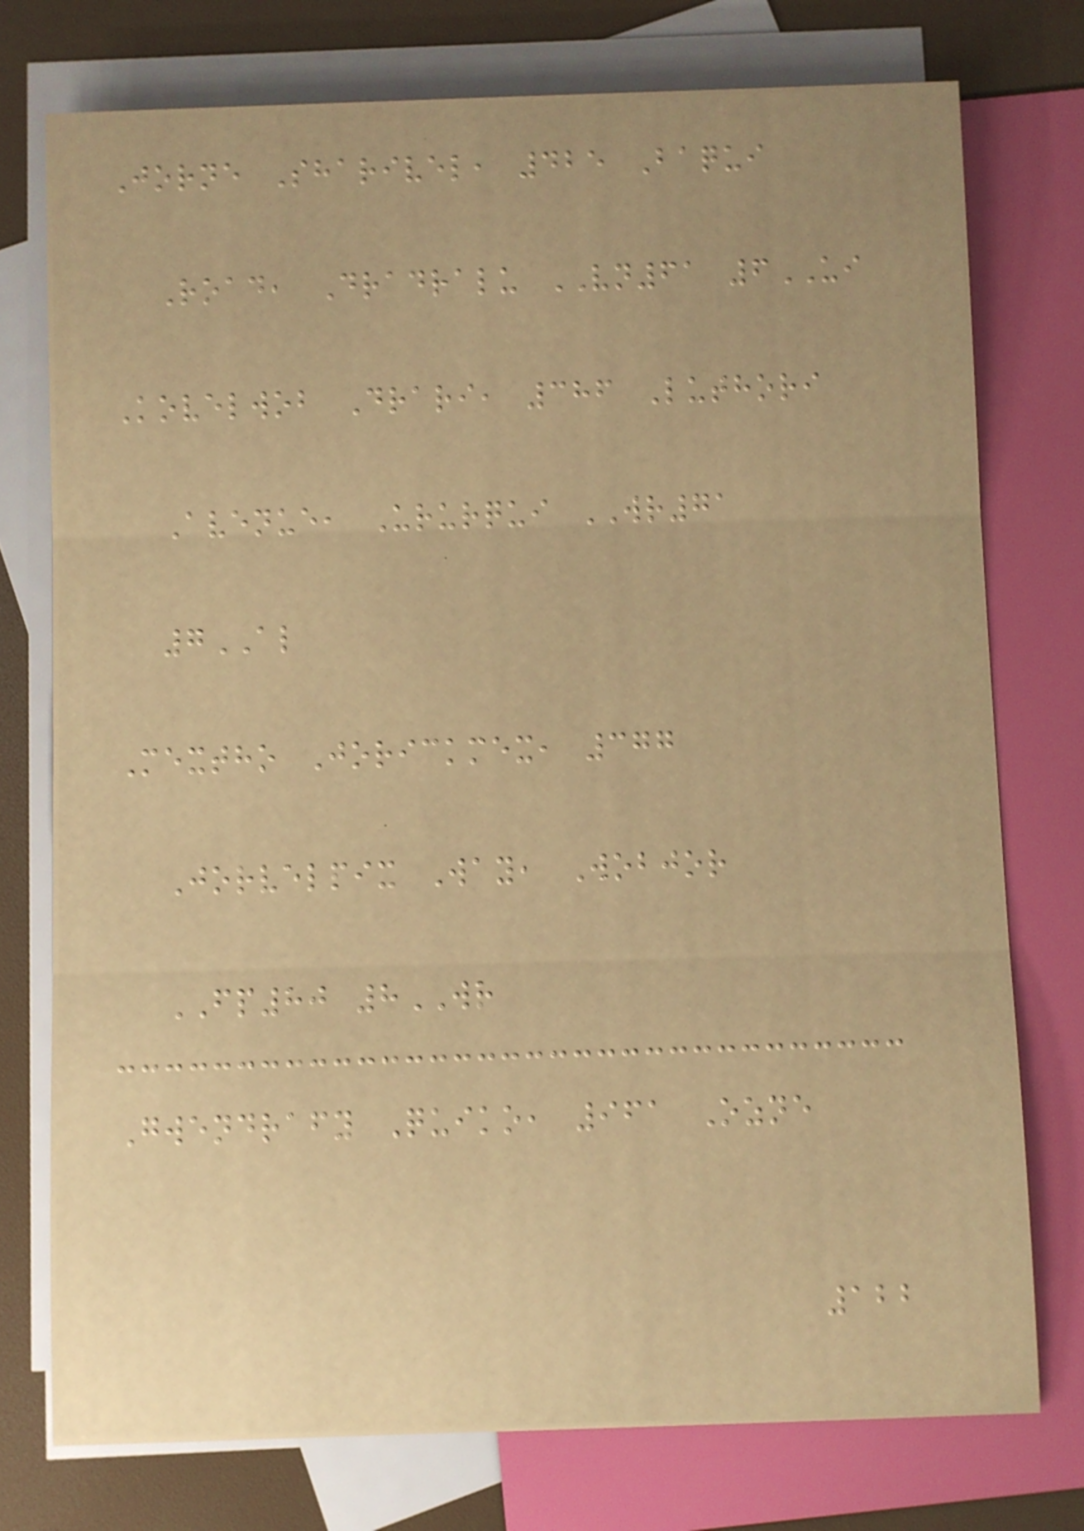Jorne Sharivel, 425 Baqui
Road, Dradralu VN61 6UI
Kovelwob Drari, 386 Luthori
Avenue, Ururqui WR71
7AL
Mextho Jorickmex, 377
Jorvelpix Way, Wobjor
FP80 8WR
Gwendrafy Quiko, 961 Ozne
122
